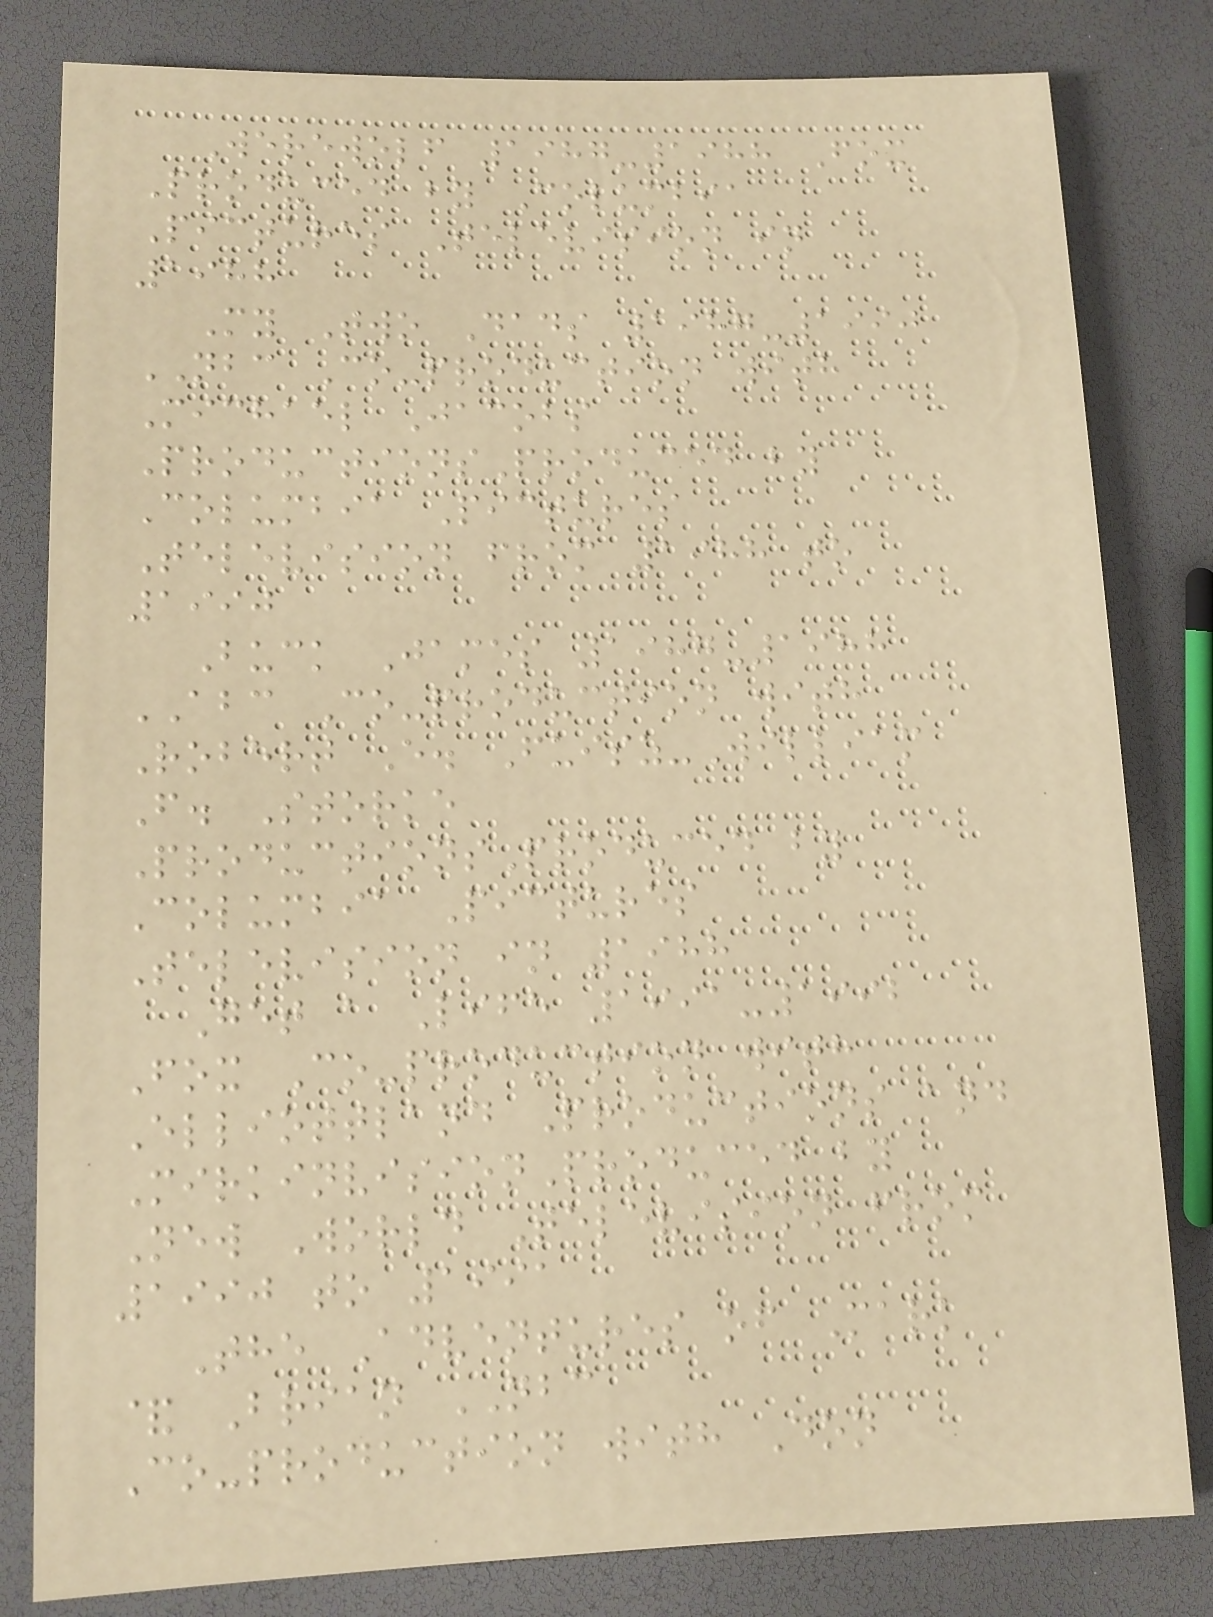Werewolf 1987-1988 Fox
Produced by Columbia
Pictures Television in
1988
My Two Dads 1987-1990
NBC Co-production with
Michael Jacobs
ProductionsProduced by
Columbia Pictures
Television from 1988 to
1990
Buck James 1987-1988
ABC Co-production with
Robert E. Fuisz-William
F. Storke
ProductionsProduced by
Columbia Pictures
Television in 1988
Get a Life 1991-1992
Fox Co-production with
Elliottland Productions and
MirkinvisionProduced by
New World Television from
1990 to 1991
The Adventures of Mark
& Brian NBC
Co-production with Don
